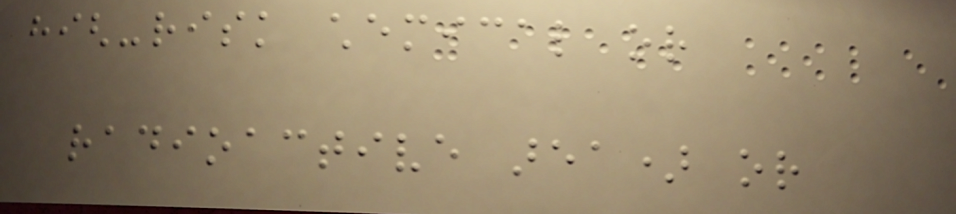high-risk chemical or
radioactive area) or
